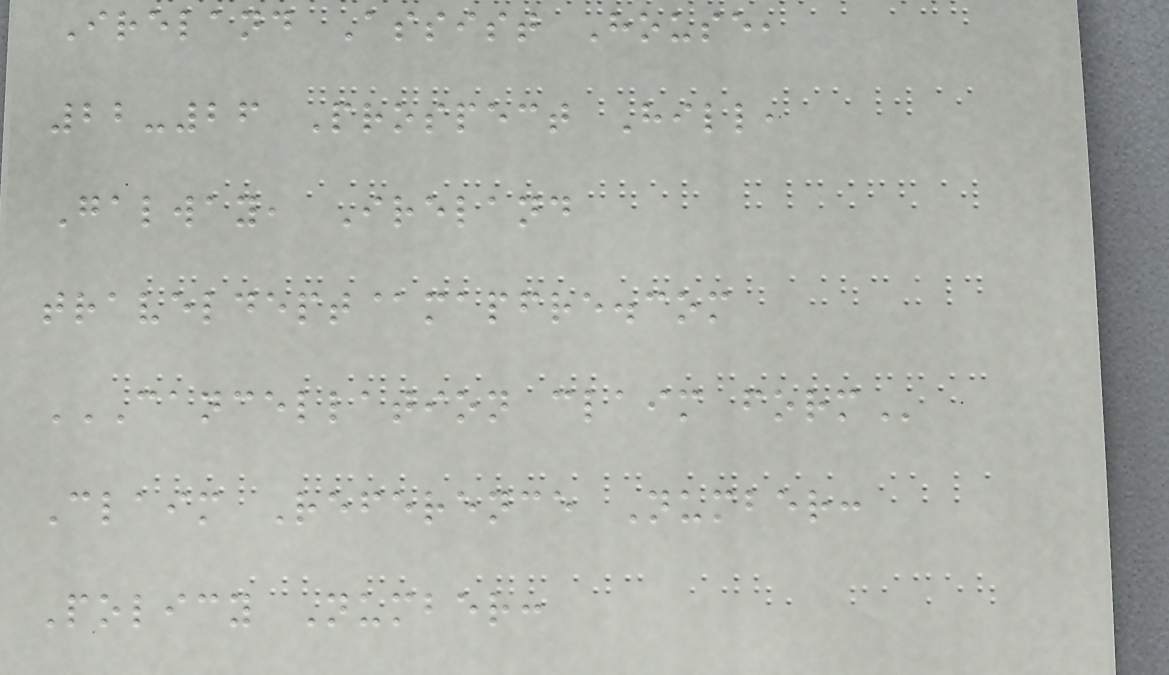Ireland Assist House,
22-26 Prospect Hill,
Galway, Ireland
traveldept@mapfre.com
CANCELLATION CLAIM FORM
Claim Reference Number:
Policy Number:
